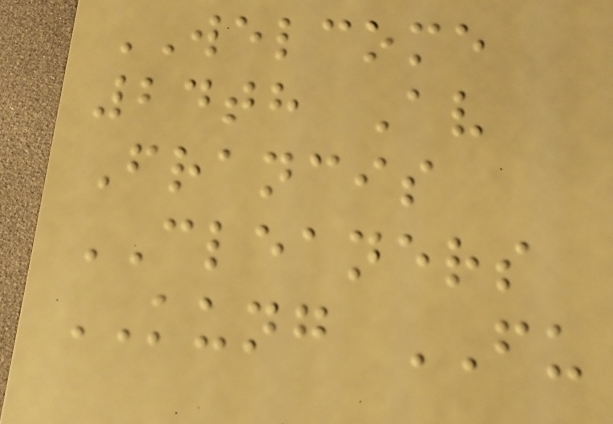WELCOME
24th Av
Francis
CLEANERS
KUNG FU
